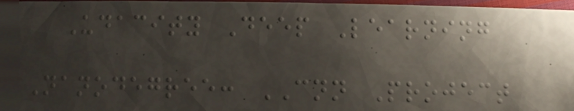Udacity Deep Learning
Nanodegree: CNN Project
